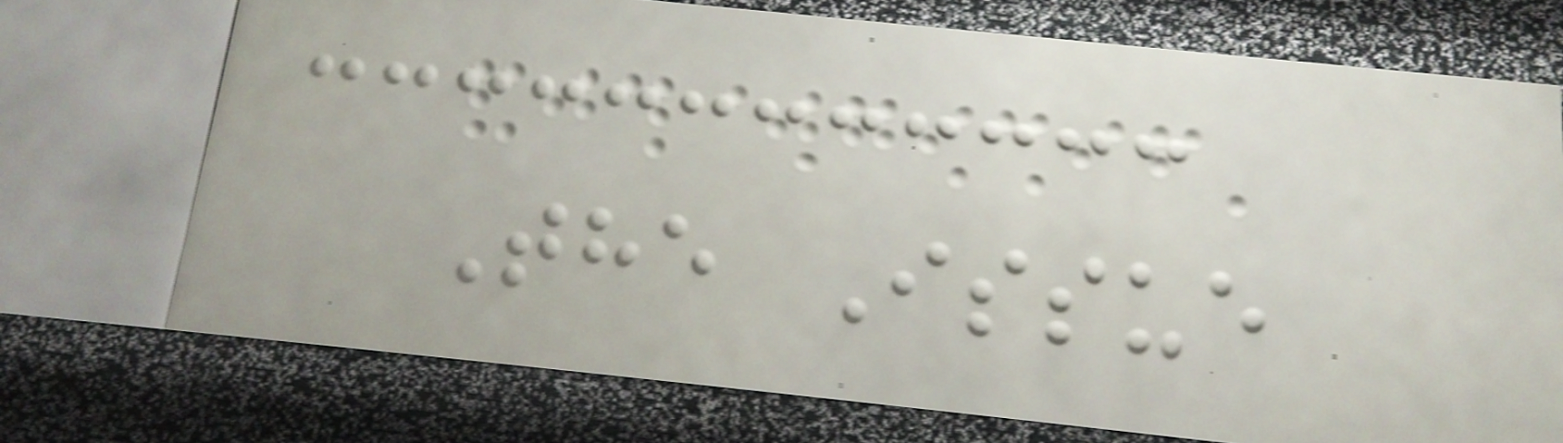The Issue
